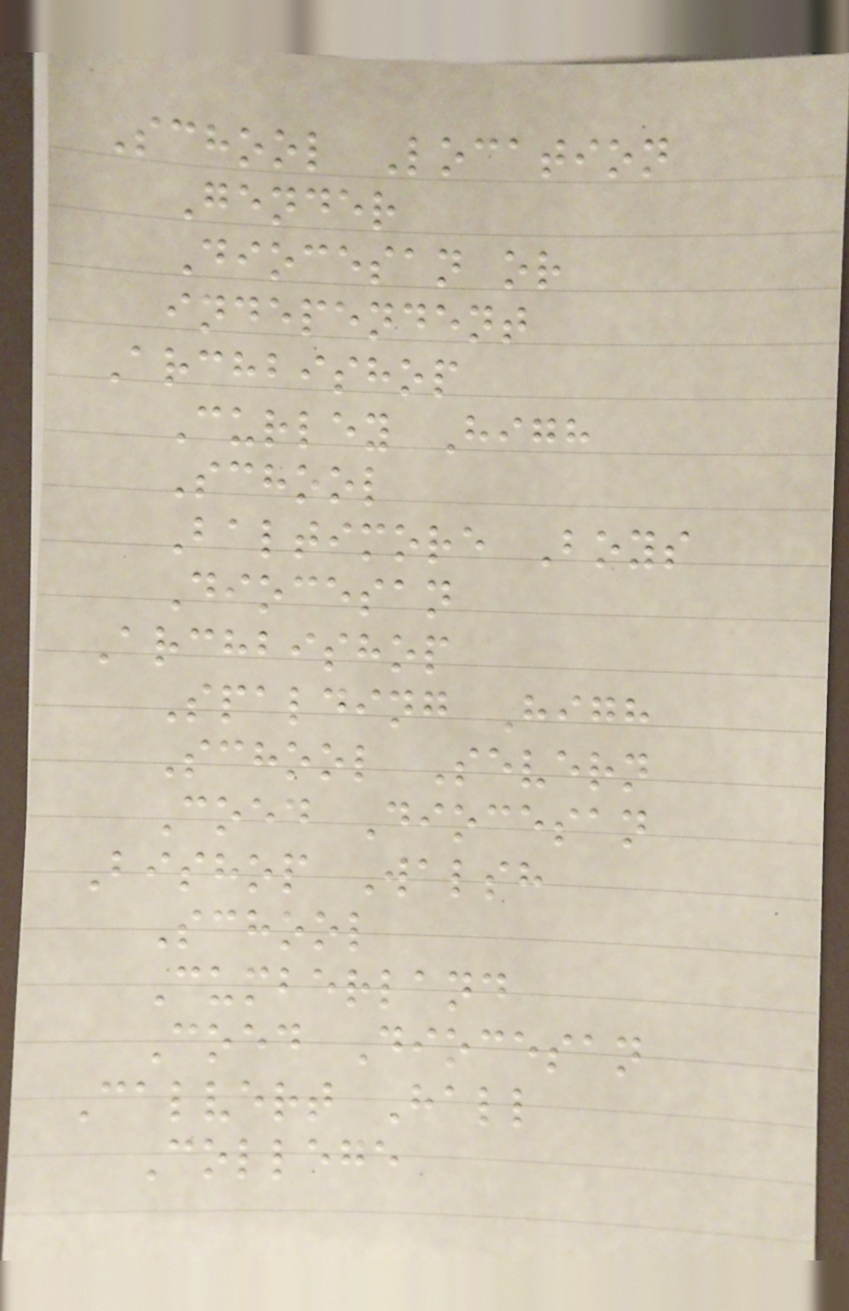School Location
Gender
Diocesan or
independent
Archbishop
Curley High
School
Baltimore Boys
Diocesan
Archbishop
Spalding High
School Severn
Coed Diocesan
Bishop Walsh
School
Cumberland
Coed Diocesan
Calvert Hall
College
